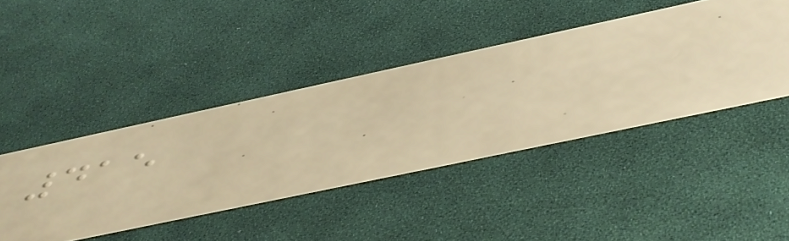415
